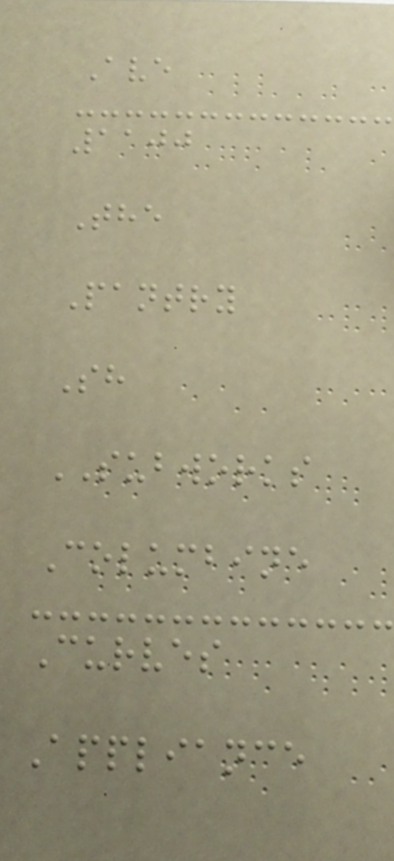Ave
1100
The
Pantry
Sh
SUBWORKS
Columbine
Curves
Appliance
